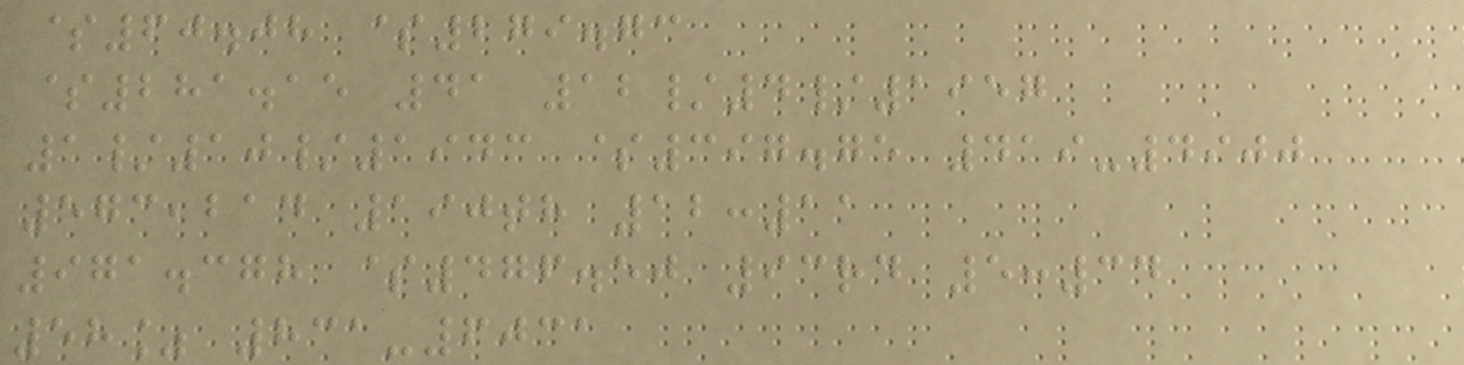$60.08 $279.73
$281.15 41 12/4/1957
1/10/1943 $397.75 419-4900
573,214 190th 12:11
971.378 $476.50 93rd 5:34
58% 831-6031
